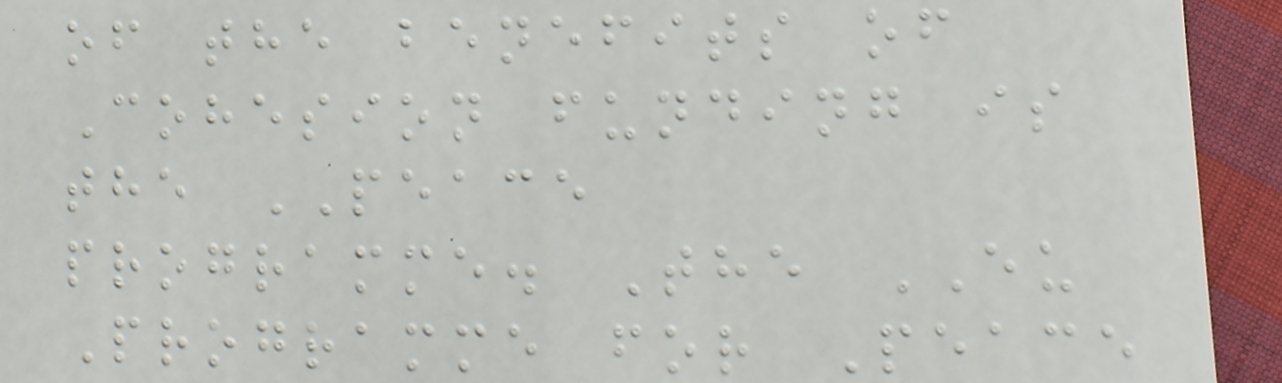of the benefits of
Cohesion funding is
the PEACE
programme. The EU
Programme for Peace
